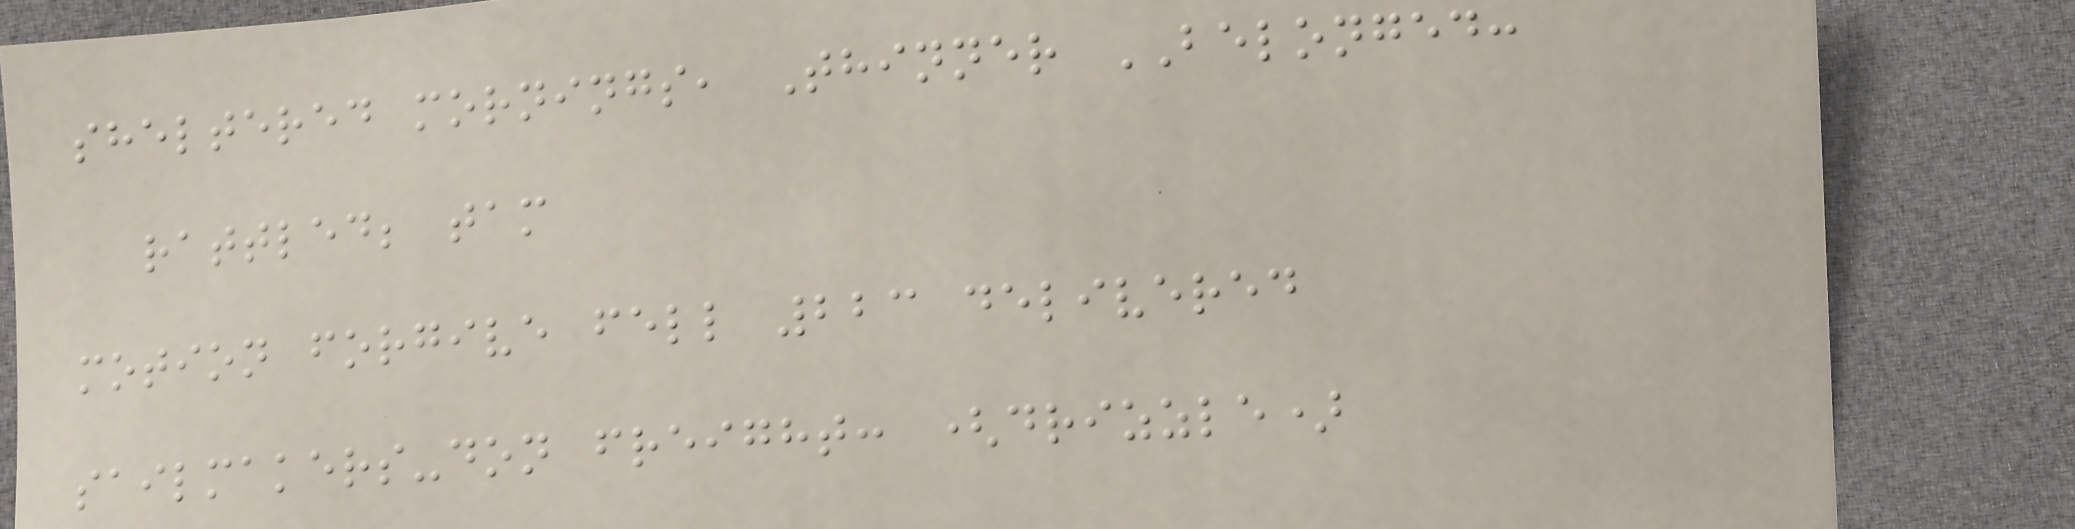sheltered mornings, Thinner BELONGED:
rattled; tam
motion forgive fell 223 delivered
sailmakers-don freight: (drizzle)
